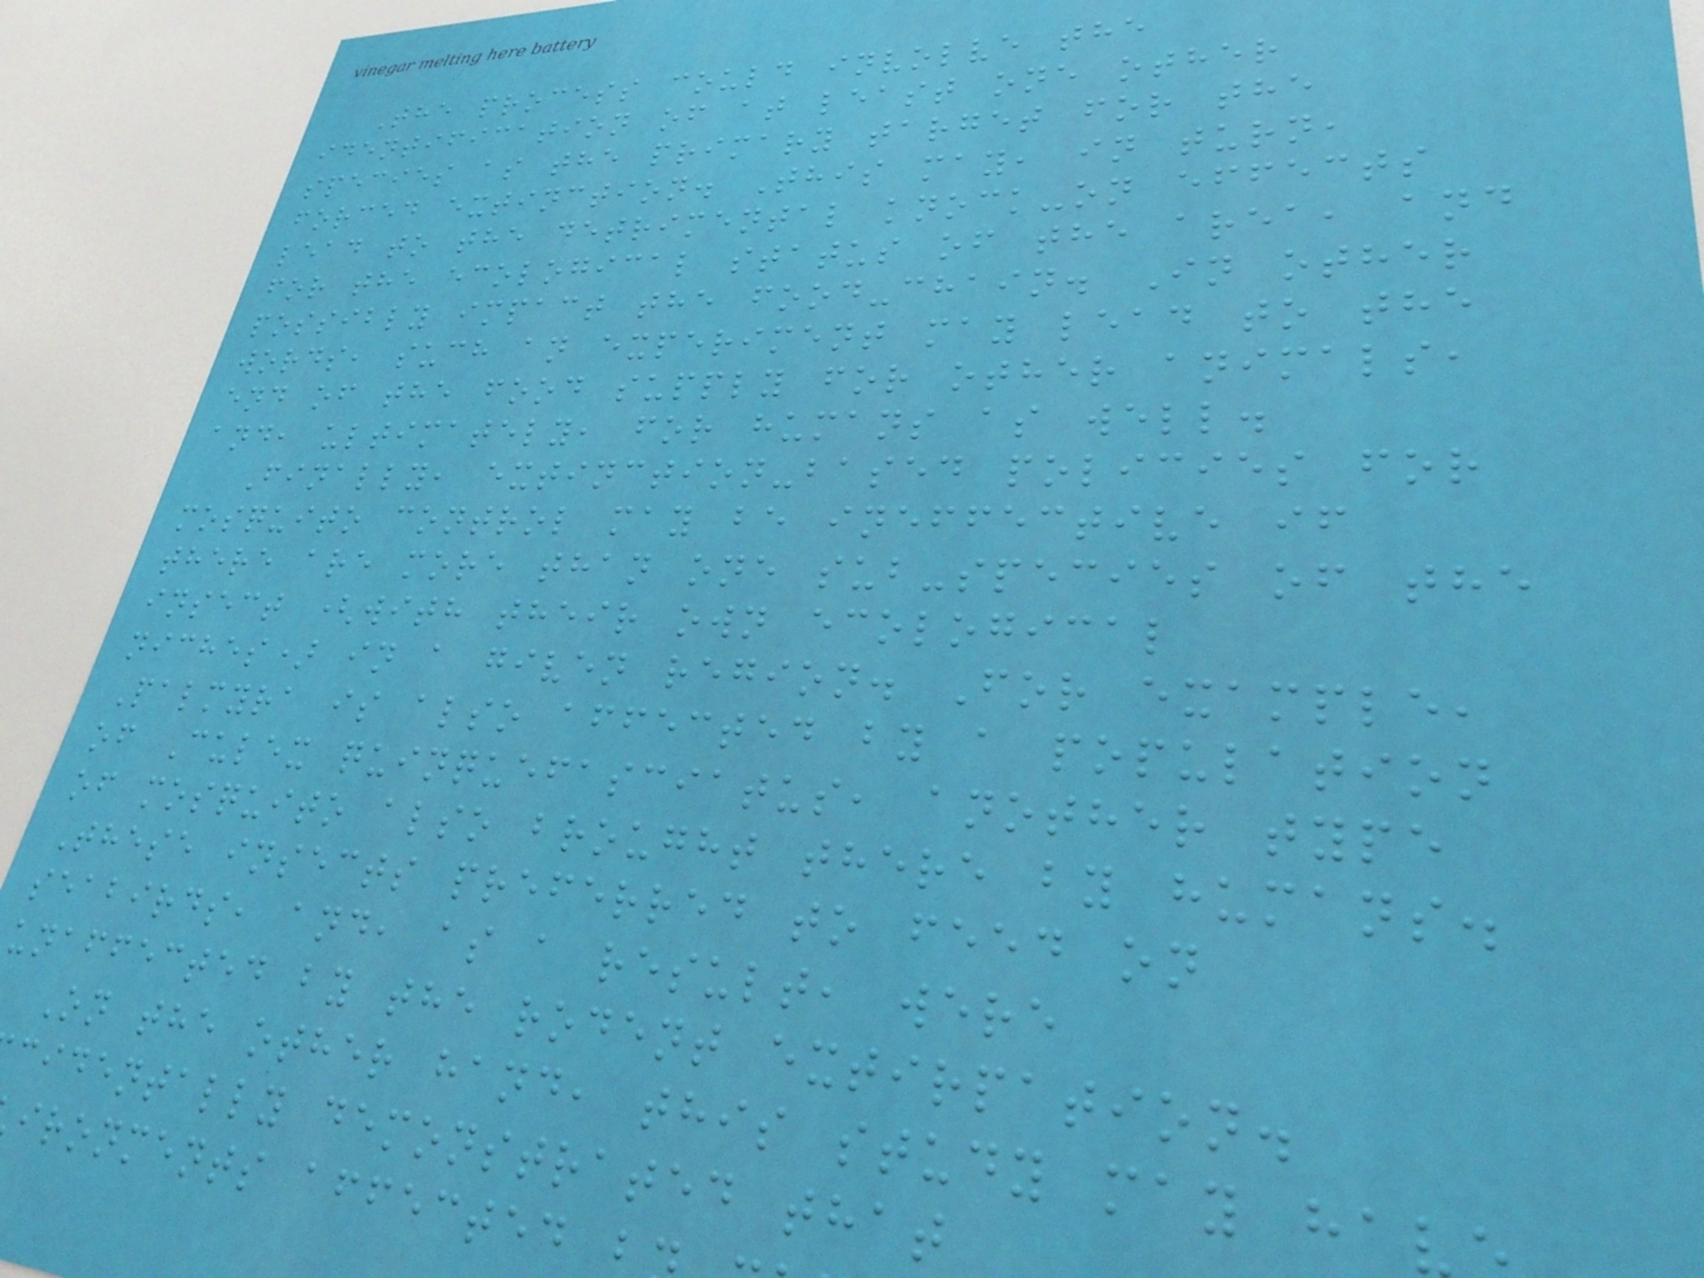The process could involve the
identification of at least one other
species as the primary target for the
forced extinction. This may, in turn,
lead to the detrimental knock-on effects
for the ecological status of the area, and
possibly impact the food-chain. In other
words, such an experiment may lead to the
end of the food supply for other animals,
and, ultimately, for humans as well.
Finally, extinction-based policies for
mosquito control may be ineffective if
there are more than one sub-species of the
insect (with their own ecological
niches) in a given region. For example,
Palmyra is also affected by a population
of Culex quinquefasciatus, another type
of mosquito also brought there by humans.
These insects preferred to feed on
seabirds, and, as a result, were
unaffected by the rodent extirpation.
On the other hand, this study may ha
cidentally demonstrated that
ironments affected
